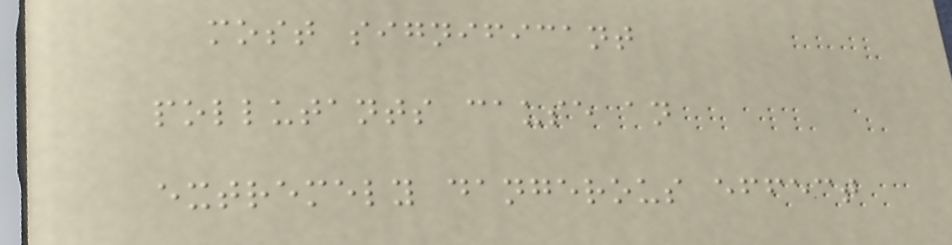most significant
pollutants cause an
extremely dangerous effect
